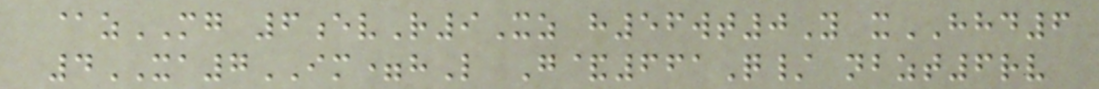@zMG 6evR9Xz h56wt0Y xHHD6
4XA7IM=hL G&661Q/ nbzt6rv
